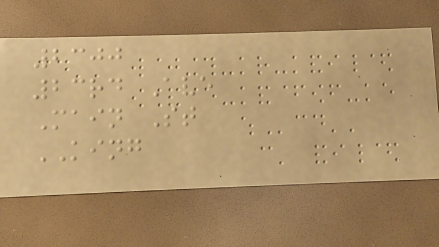2300
23rd Ave
Main St
KING
